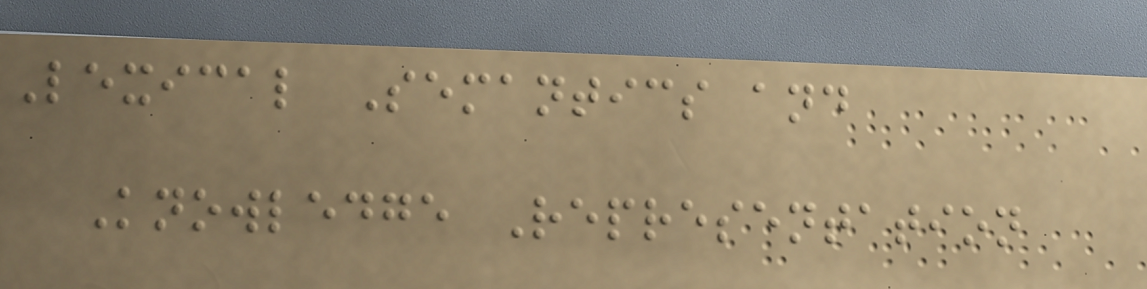Lexical Semantics and
Knowledge Representation
